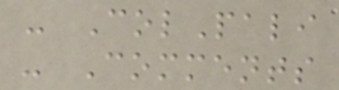- ColPali
- Comments
